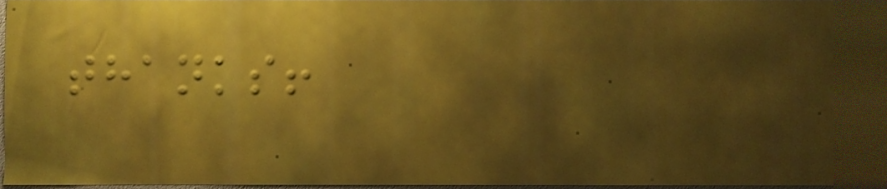thanks!
